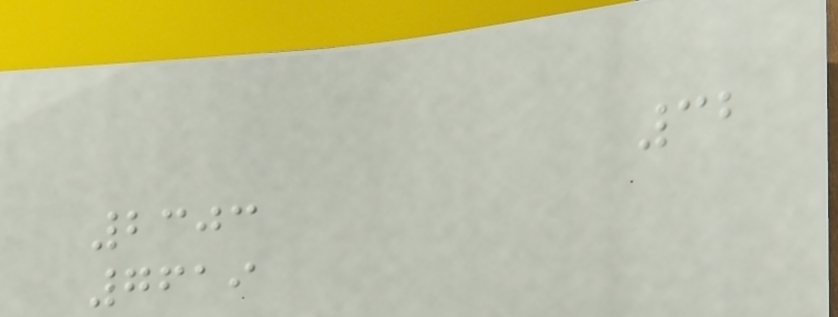32
2303
7619
